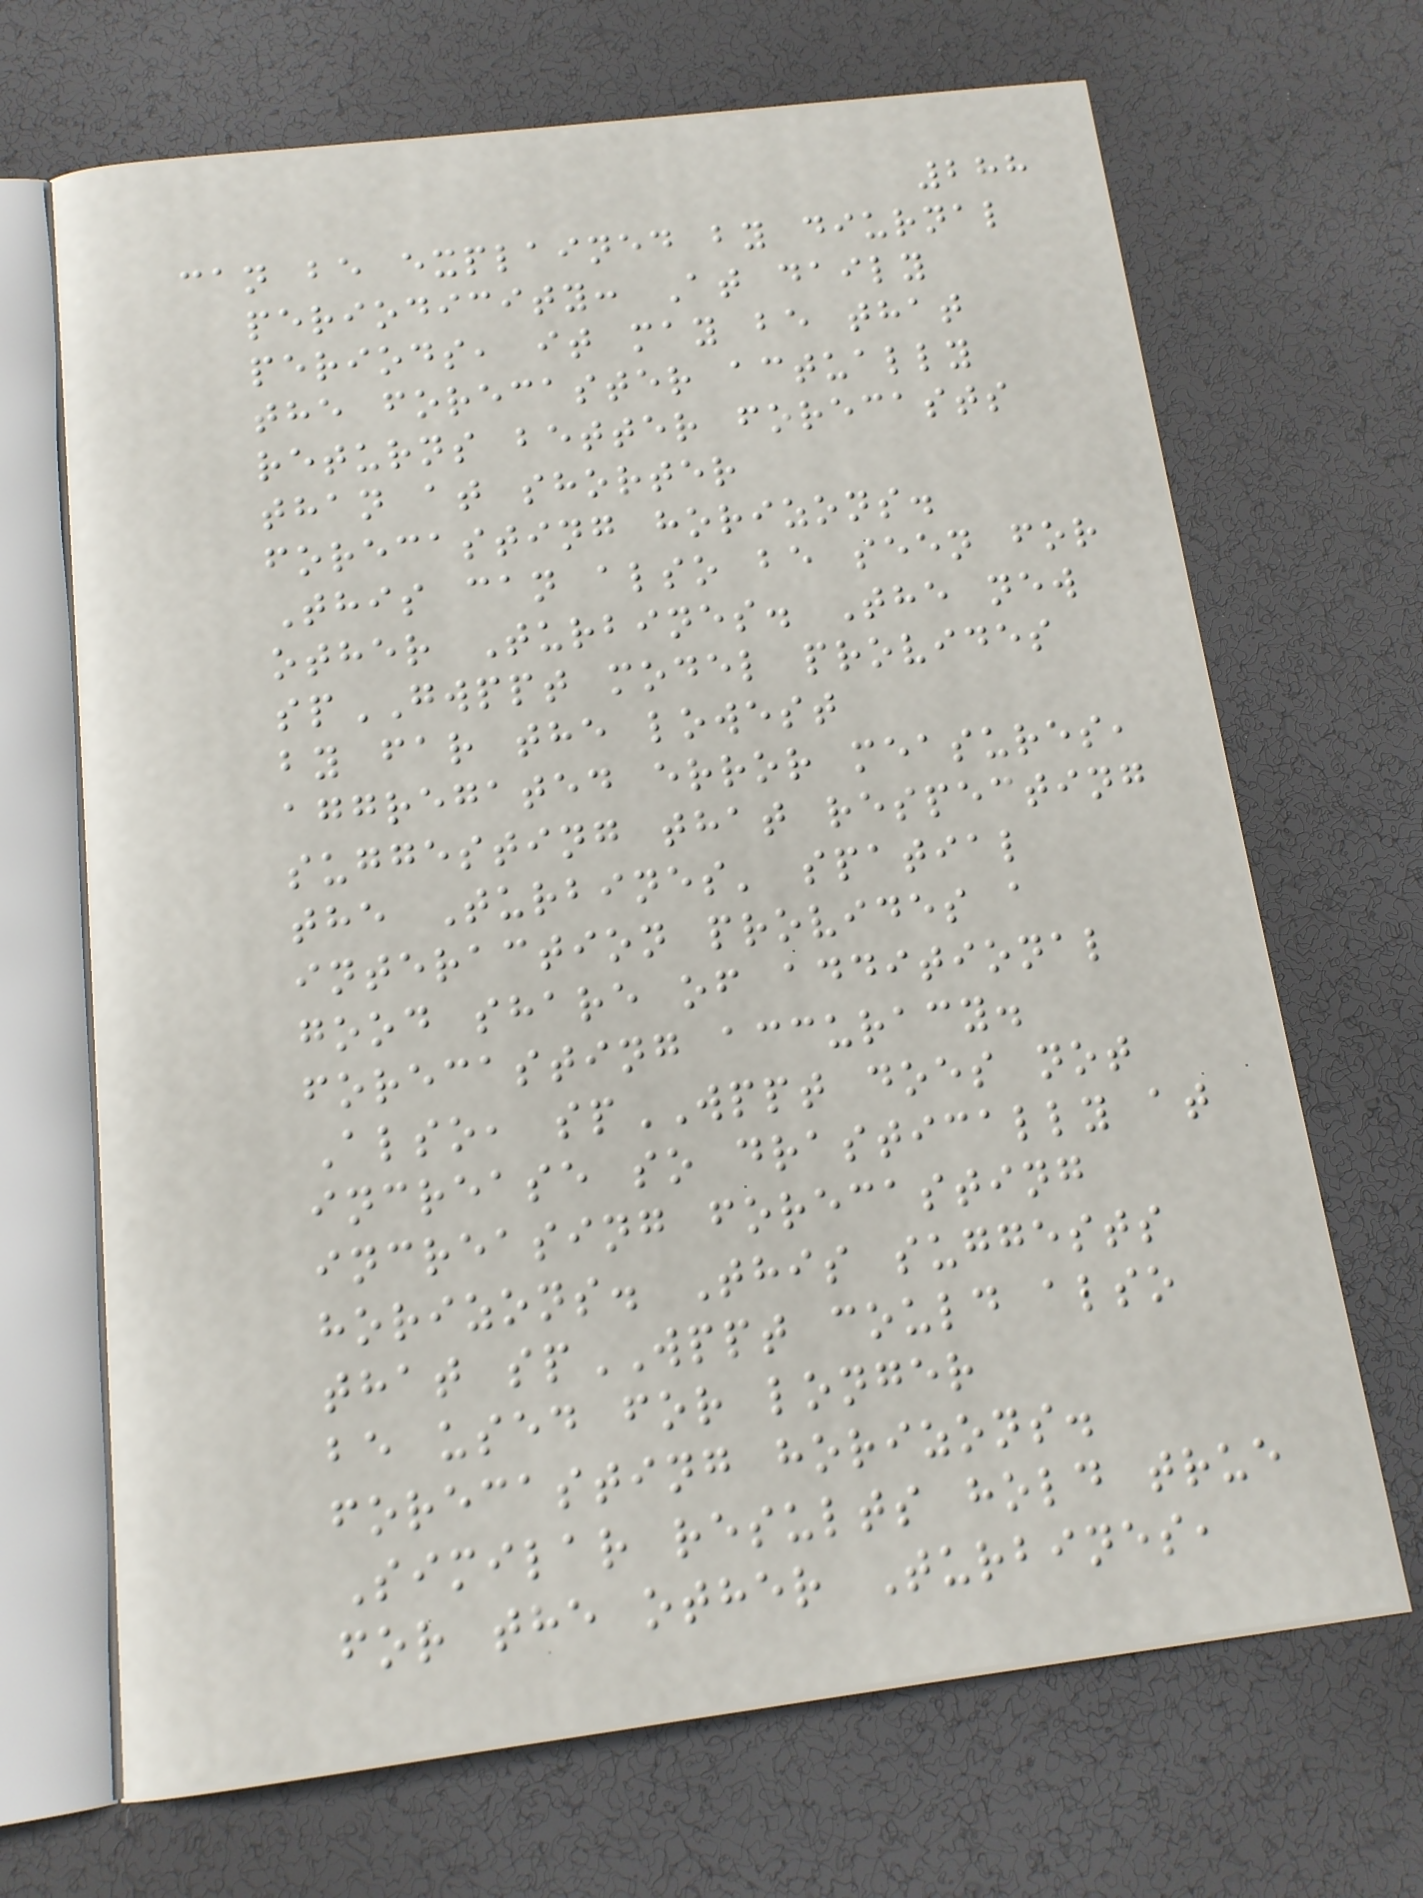288
can be explained by diurnal
periodicity: At daily
periods, it may be that
the forecaster actually
returns better forecasts
than at shorter
forecasting horizons.
This can also be seen for
other Turbines. The new
spGWPPT model provides
by far the lowest
aggregated error measures,
suggesting that respecting
the Turbines' spatial
interaction provides a
good share of additional
forecasting accuracy.
Also, spWPPT does not
increase so drastically at
increasing forecasting
horizons. This suggests
that spWPPT could also
be used for longer
forecasting horizons.
Similar results hold true
for the other Turbines,
